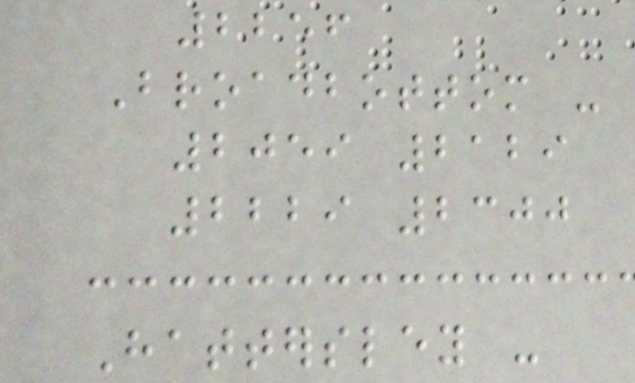2256
Broadbottom -
2059 2129
2229 2300
Hattersley -
